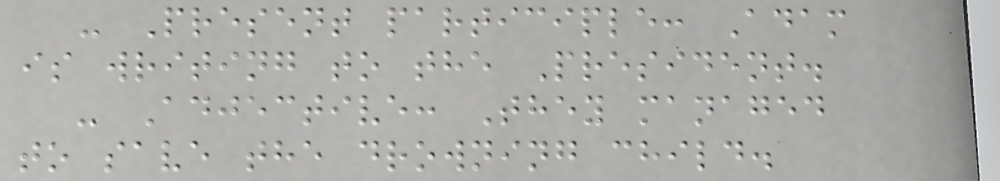- Present participle: Adam
is writing to the President.
- Adjective: They managed
to save the drowning child.
